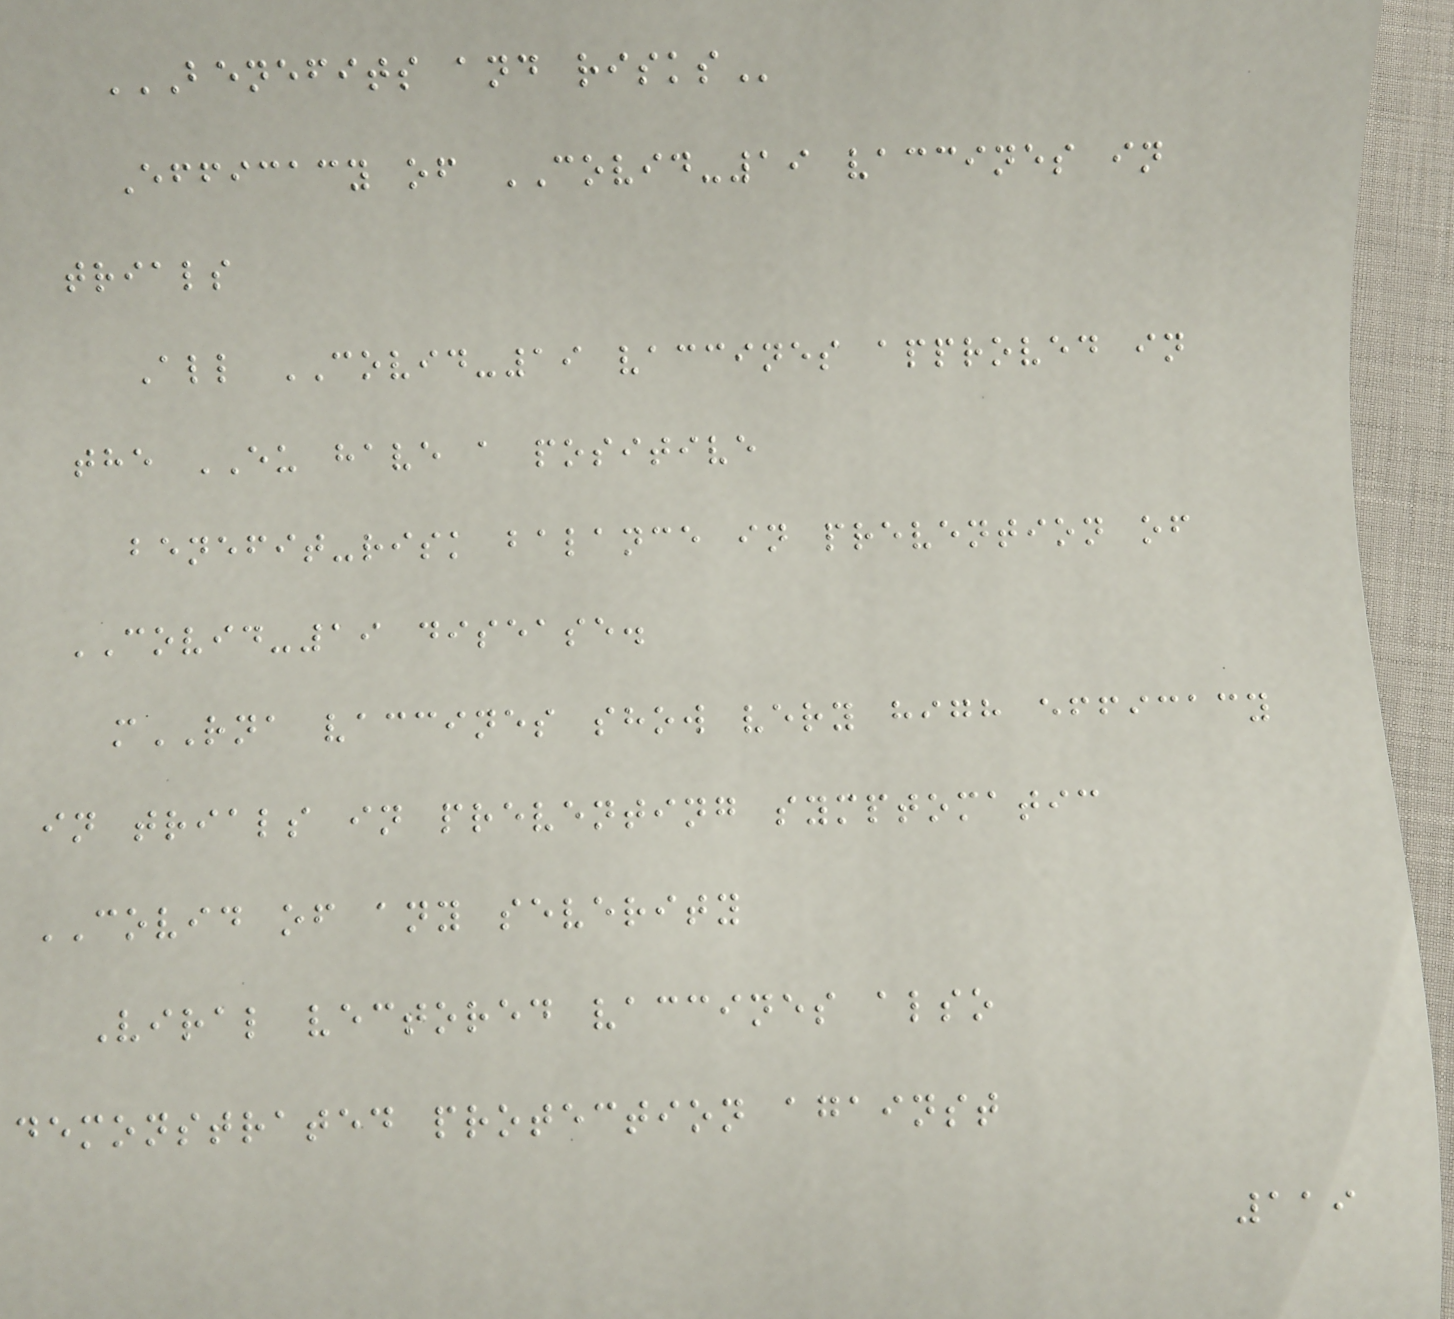BENEFITS AND RISKS
Efficacy of COVID-19 vaccines in
trials
All COVID-19 vaccines approved in
the EU have a positive
benefit-risk balance in prevention of
COVID-19 disease.
mRNA vaccines show very high efficacy
in trials in preventing symptomatic
COVID of any severity
Viral vectored vaccines also
demonstrated protection against
119
